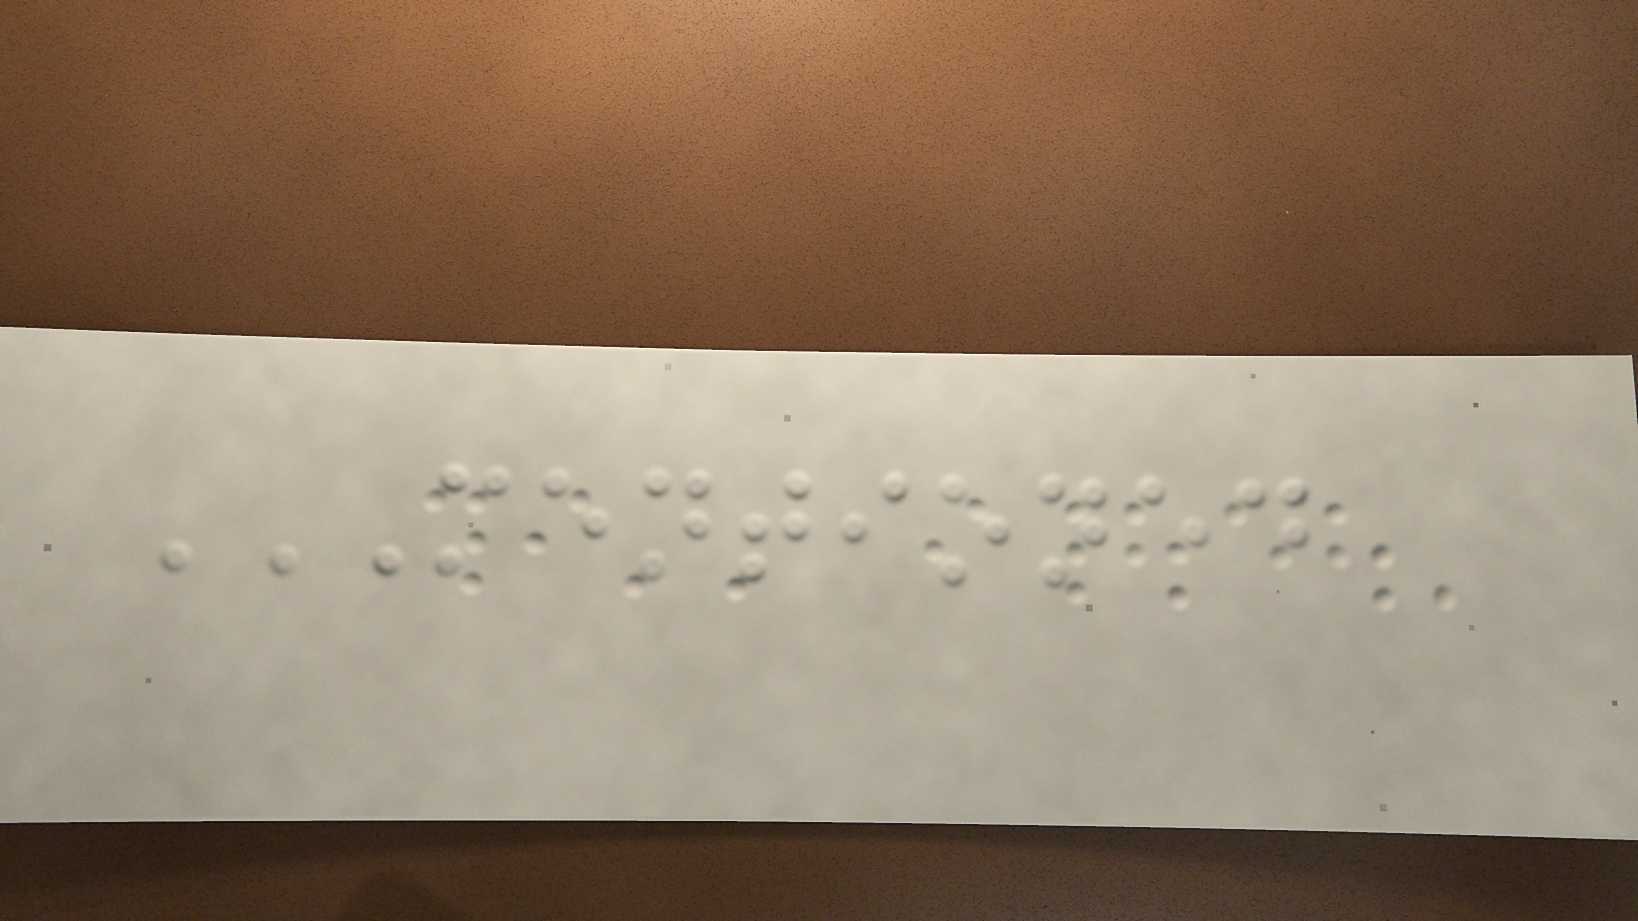MENTIONED
